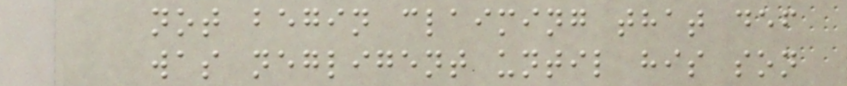not begin claiming that def
was negligent until his son
